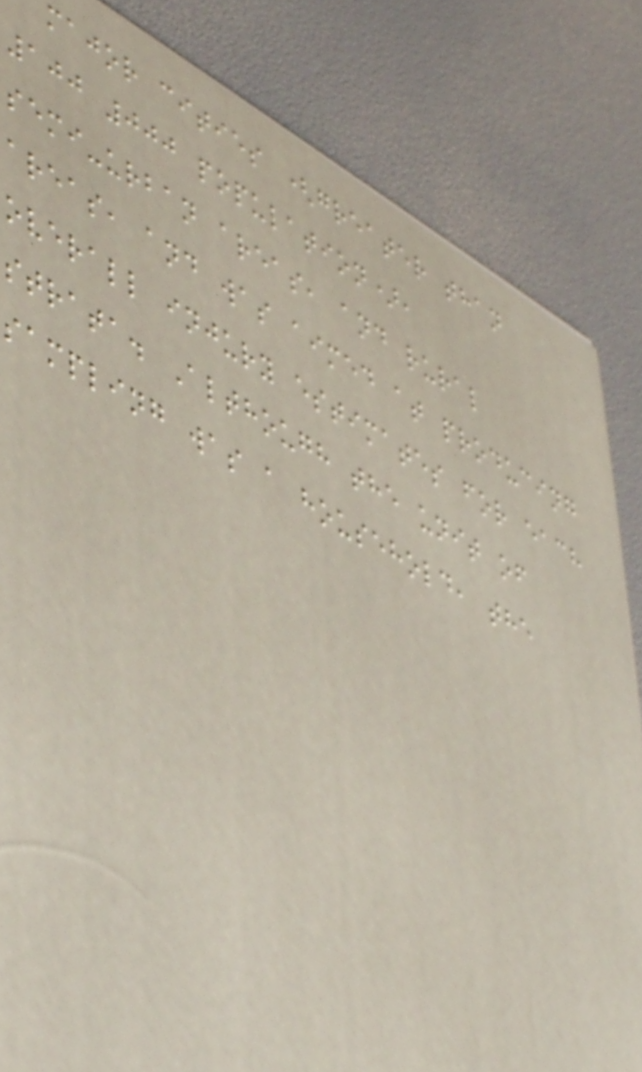major cities (greater than
100 000 population),
semi-urban areas, and rural
areas, and was aimed at producing
overall injury estimates for each
strata. Although the unit of
sampling was a household, the
